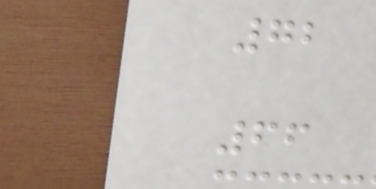72
66
